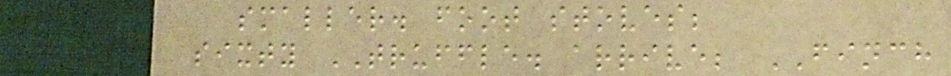smaller. foot stoves;
sixty TRUFFLE. arrive; FINCH
